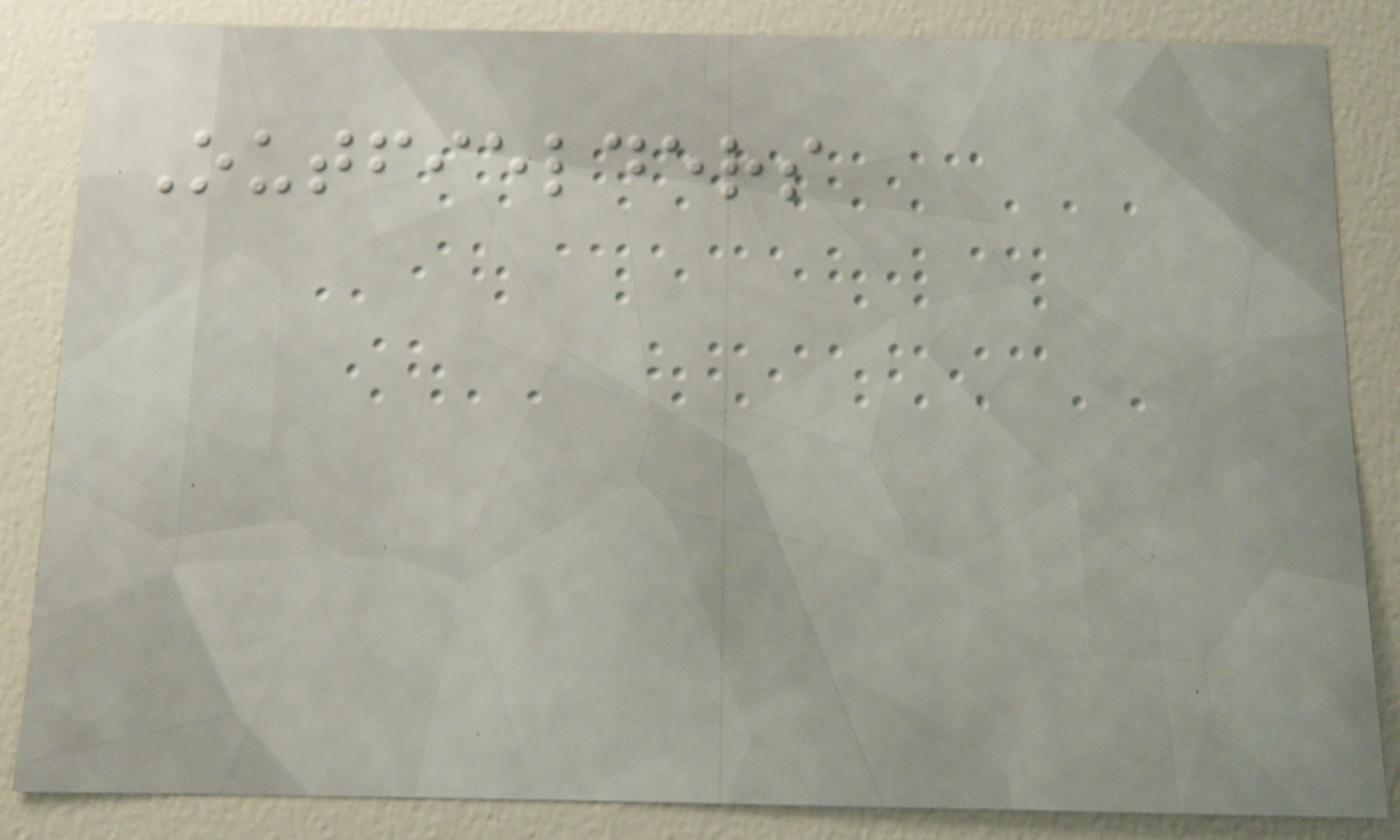Outfielders
